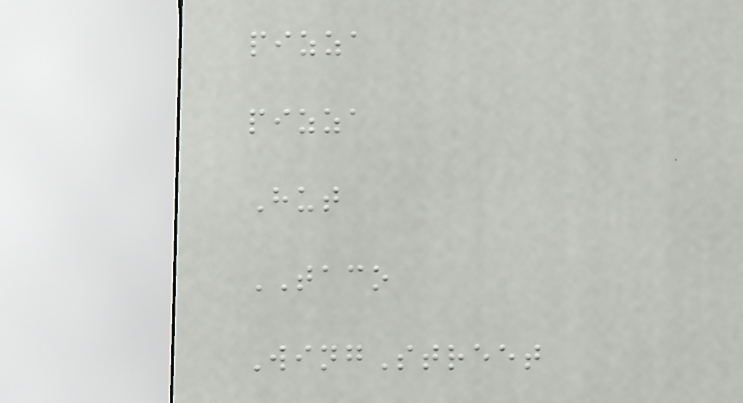pizza
pizza
Hut
TACO
WingStreet
